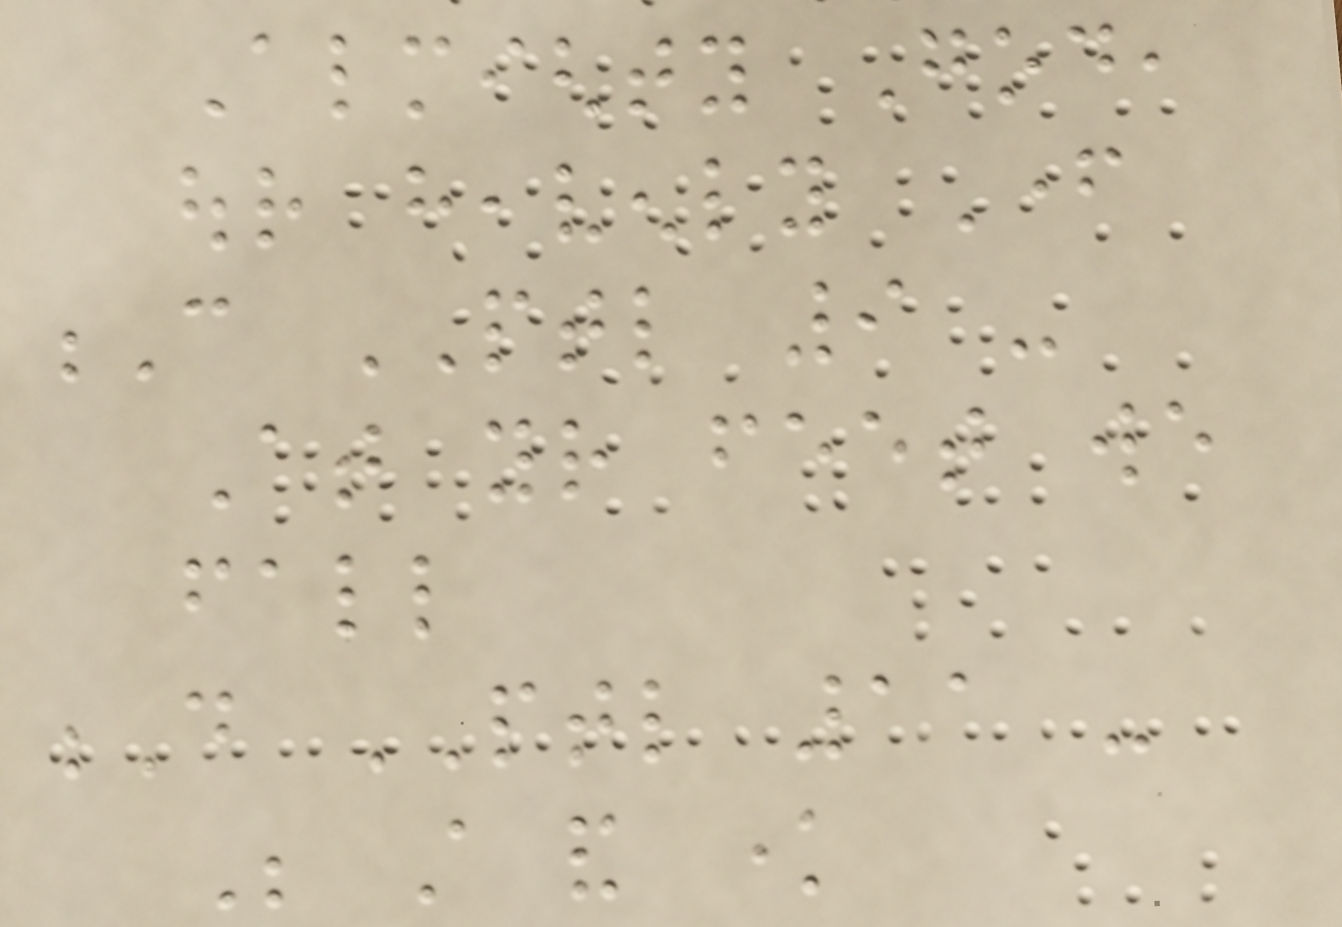Almighty God,
our heavenly Father
C PTL 9 -
At your feet we
fall
D PTL 11 -
Be still and know
